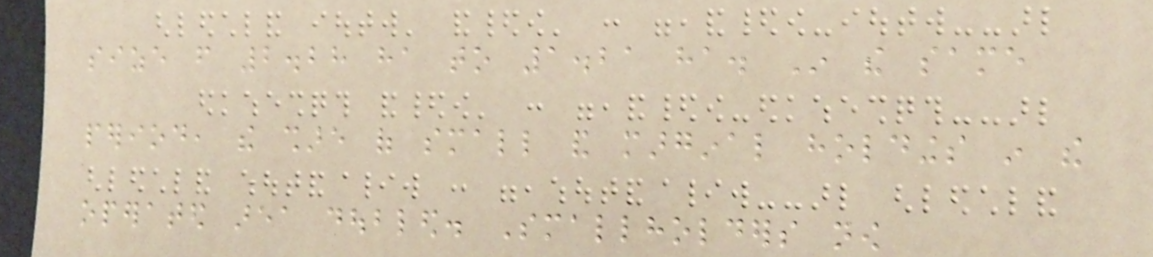size from 2.28 ha to 1.21 ha. In the same
period, the share of small and marginal holdings in the
operated area doubled. Smallholders now
